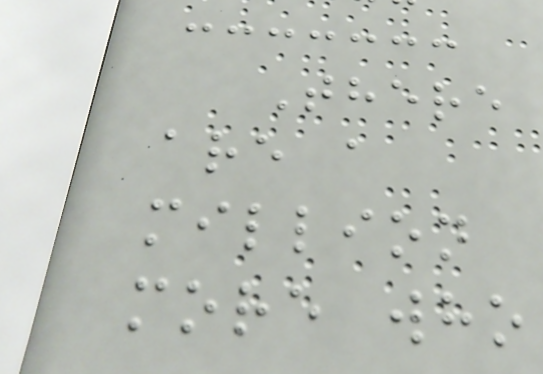There
are a
million
more who
